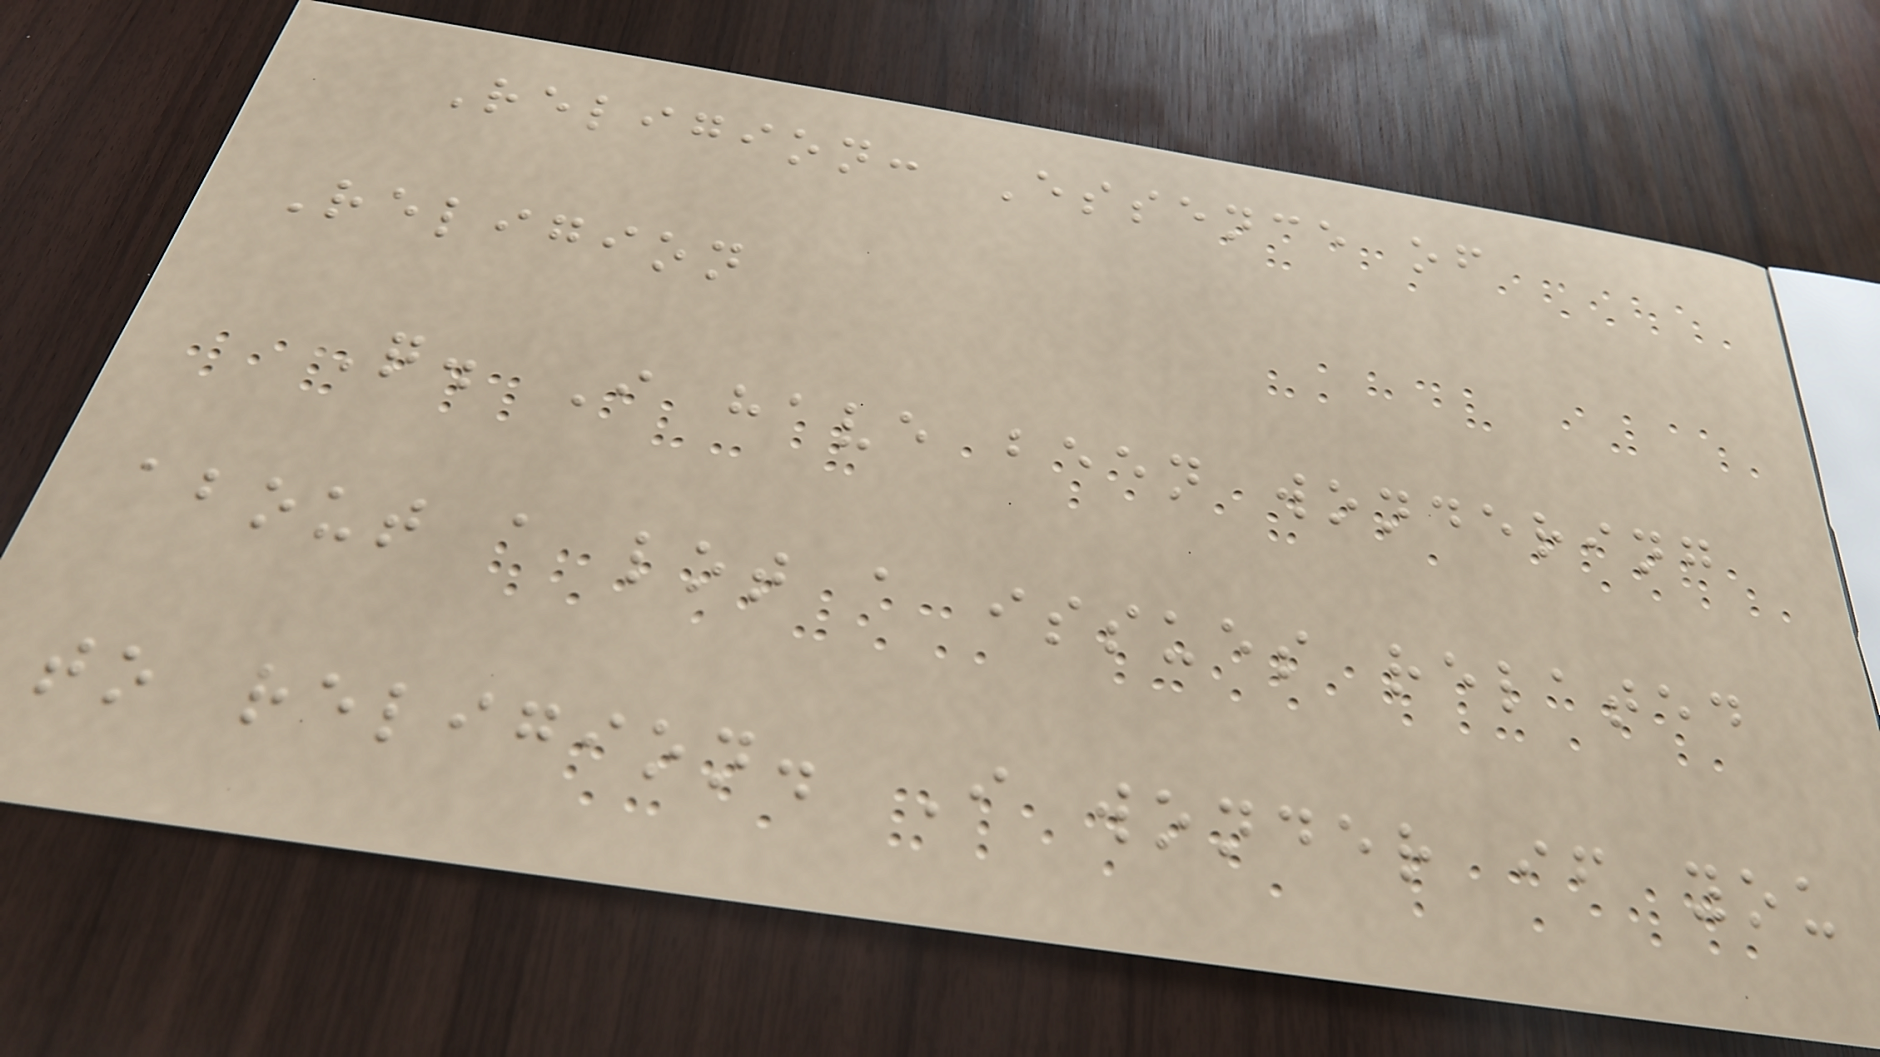Religion: Essence of
Religion
Q. I have been wondering
about a lot a issues related
to religion. I wonder if you
